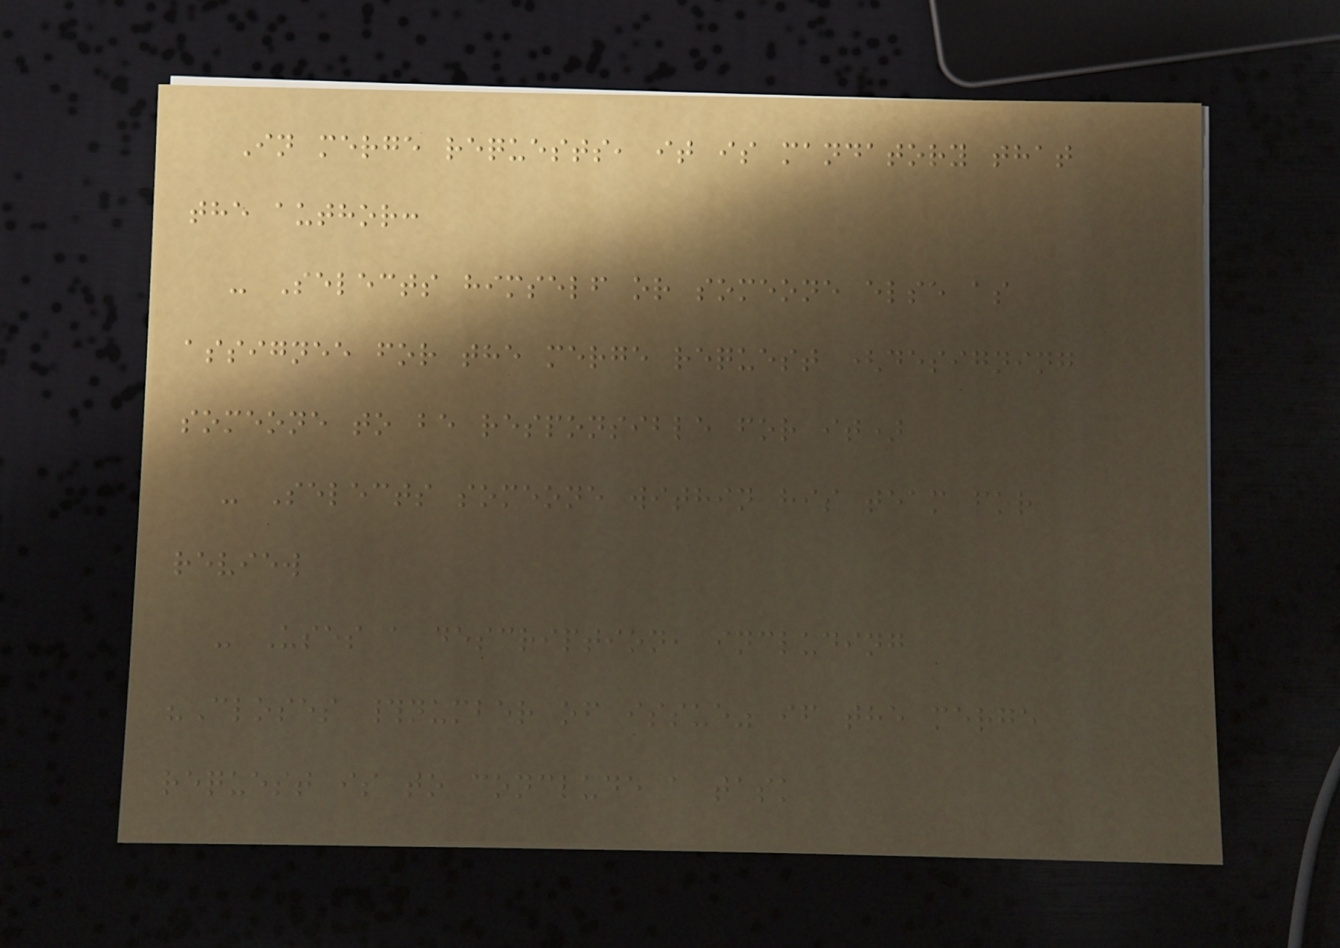In merge requests, it is mandatory that
the author:
- Selects himself or someone else as
assignee for the merge request (designing
someone to be responsible for it)
- Selects someone within his team for
review
- Uses a description, including
"Closes #number of issue" if the merge
request is to conclude a task
